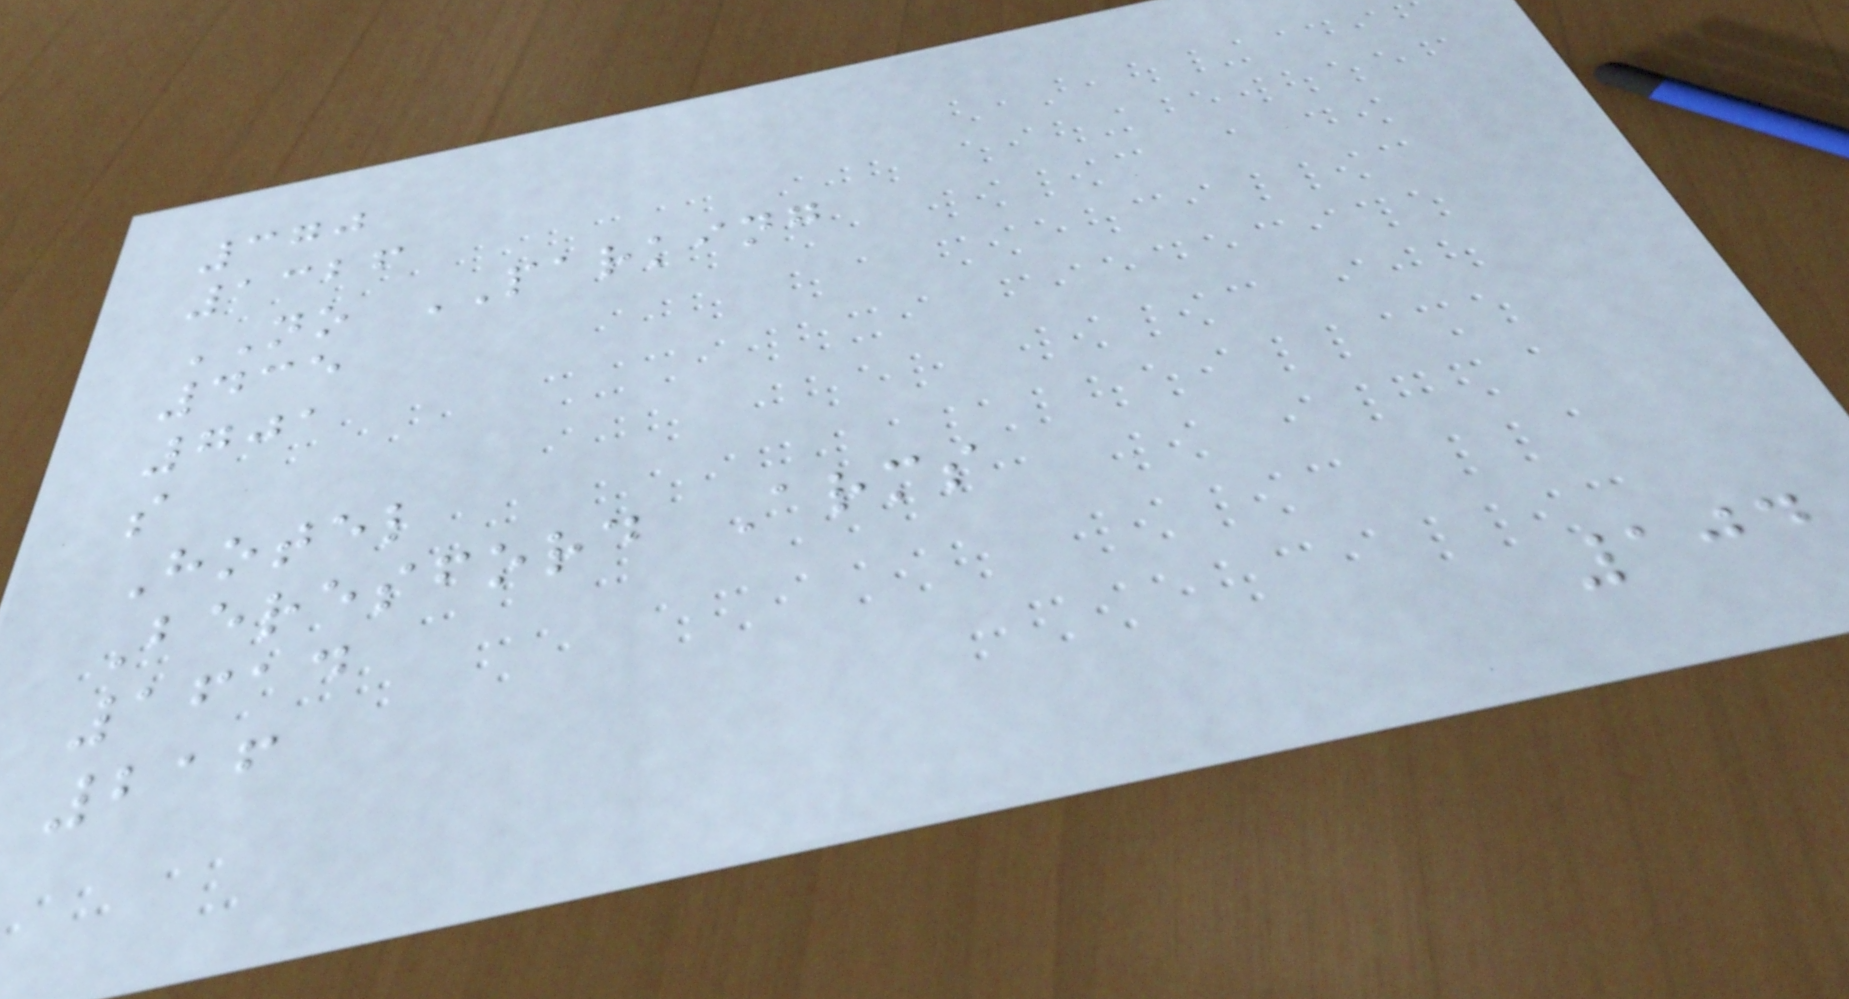370
1326
NO PARKING
435
701
s
Hotel
Beresford Arms
1614
216
104
